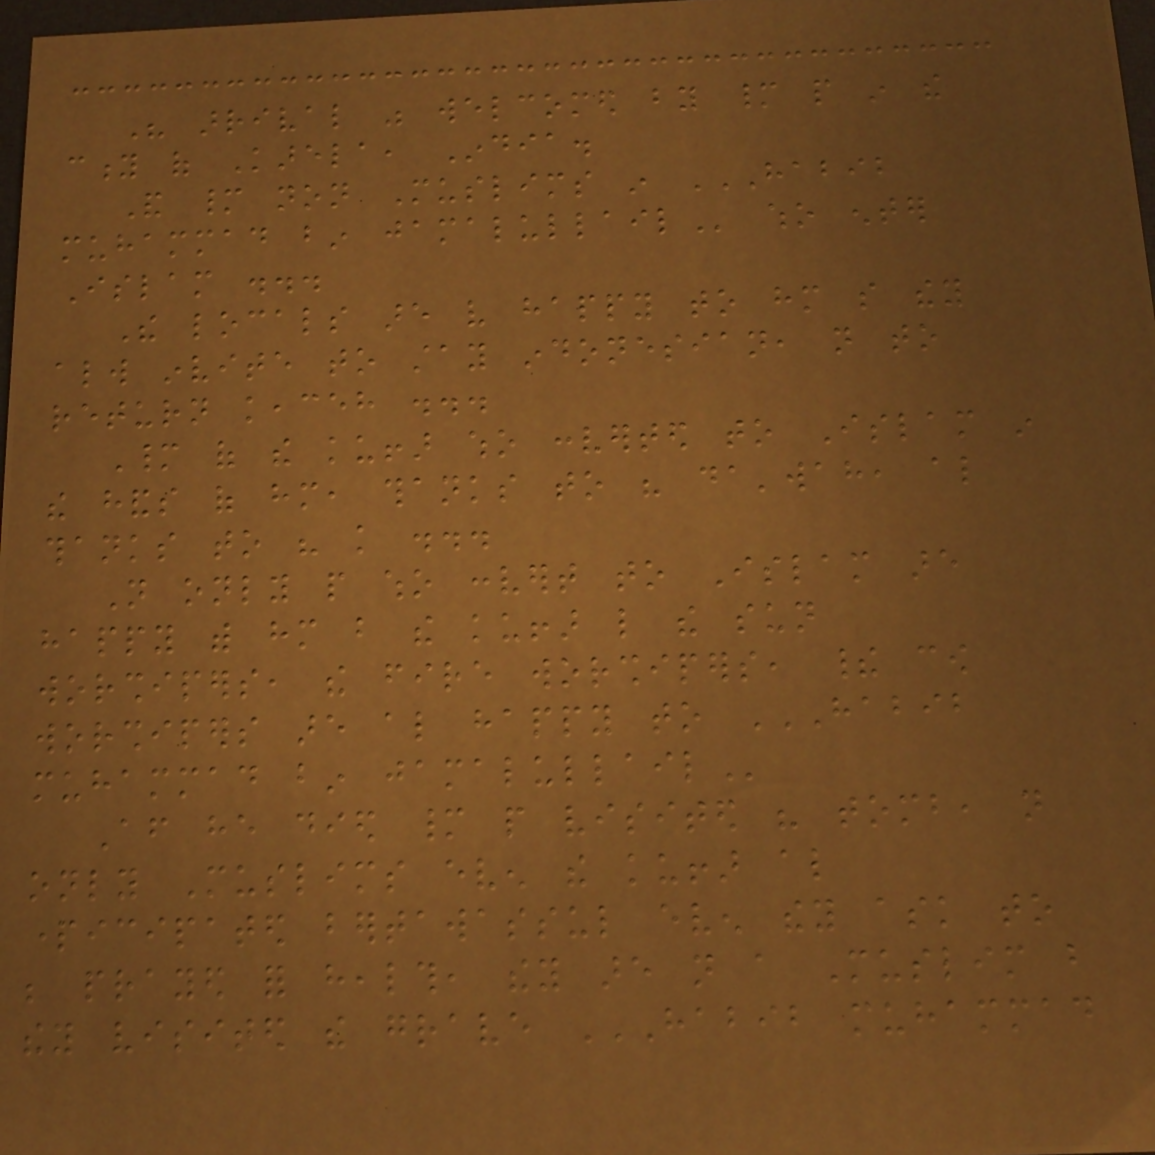His arrival was welcomed by many people in the
city of Karela, India.
And many non Muslims in HABIB
MUHAMMAD BIN JAMALULLAIL who enter
Islam ...
The locals are very happy to him so they
always invite to stay indonesian, not to
return keaceh ...
Many of the kuffar who converted to Islam in
the hands of him, thanks to his da'wah, also
thanks to his knowledge ...
Not only people who convert to Islam are
happy with him but the kuffar like the sun
worshipers, the fire worshipers, their cow
worshipers are also happy to HABIB
MUHAMMAD BIN JAMALULLAIL
After he died many people visited his tomb, not
only Muslims even the kuffar also
participated bertawassul even they ask to
be prayed for health, they are not a Muslim but
they visited the grave HABIB MUHAMMAD
